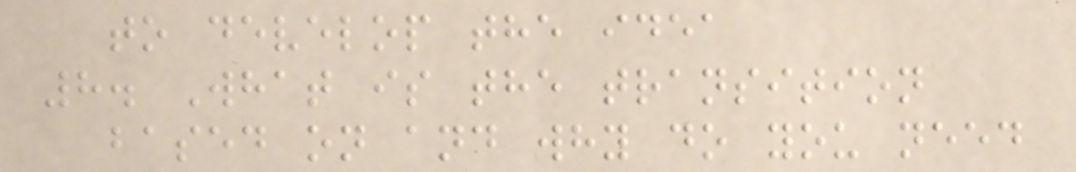to develop the idea
8. What is the transition
based on and why do you need
